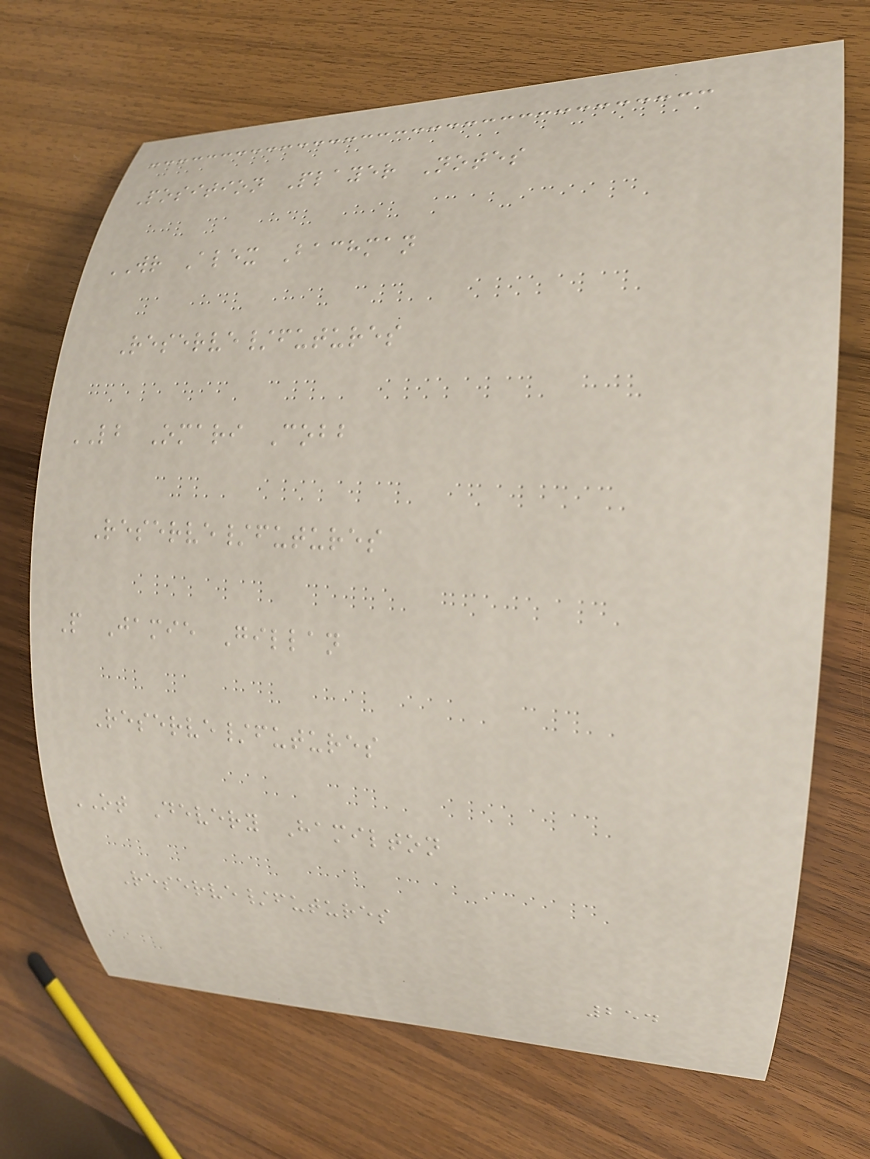Position Player Notes
WR Alex Bachman
Reserve/futures
LB Omari Cobb
Reserve/futures
P Jamie Gillan
Reserve/futures
OT Devery Hamilton
Reserve/futures
254
